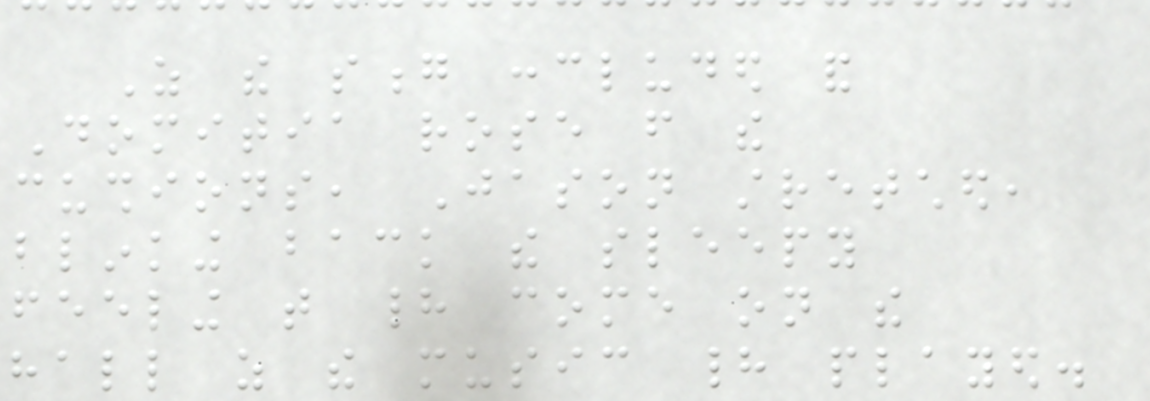As the song concluded and
Domitia rose from the
cushions, Jason stretched,
blinking back the sleepy
feeling that had come on the
hall as the music had played.
